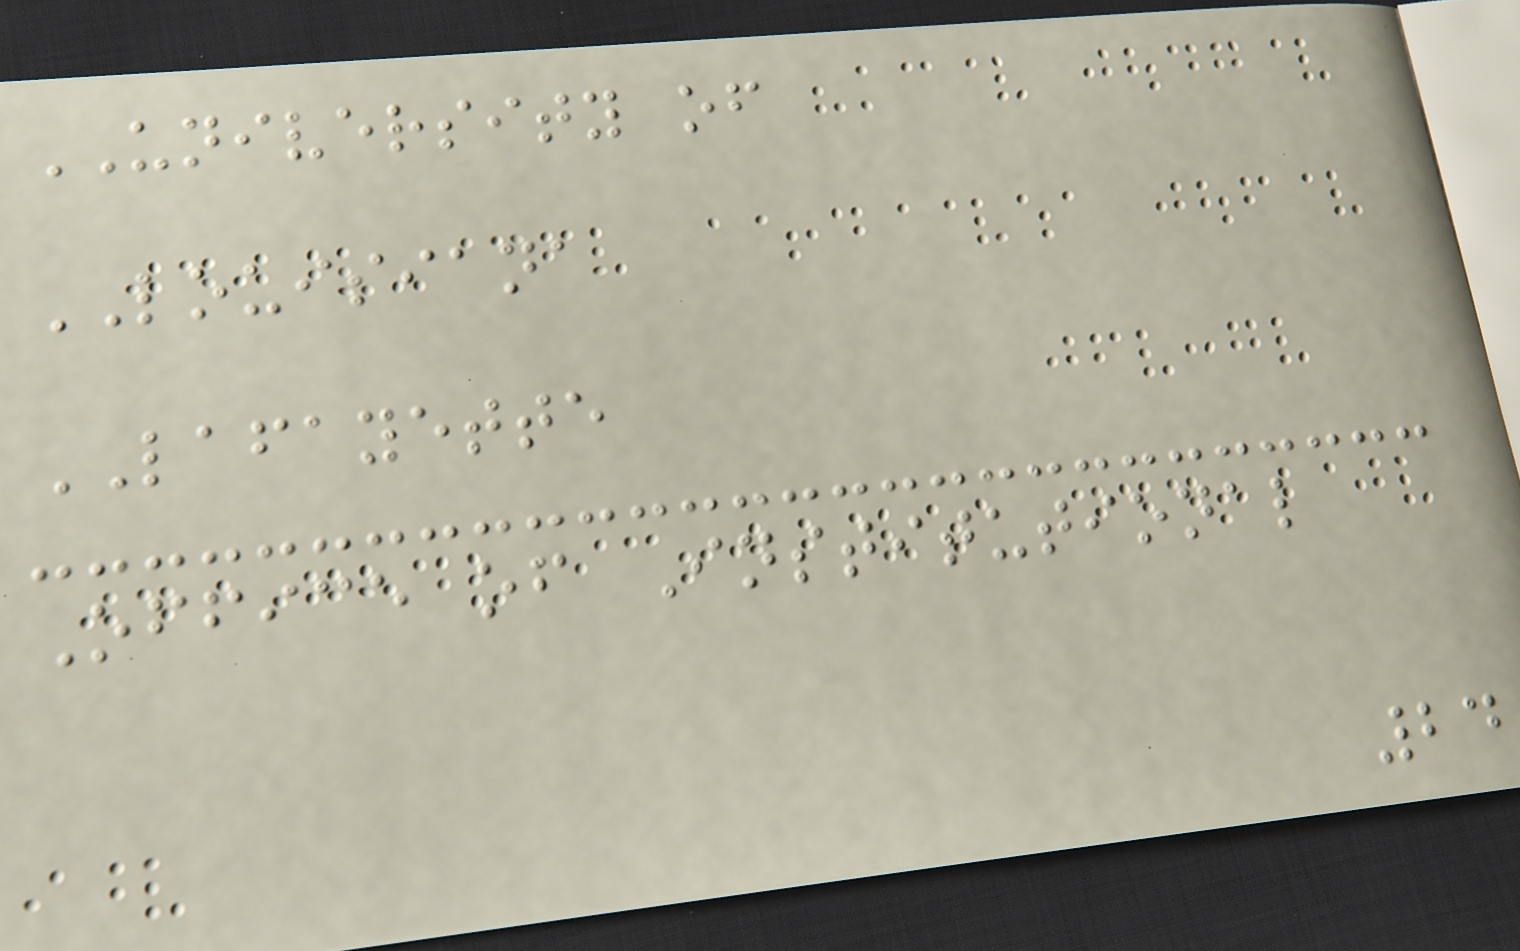UNIVERSITY of
LOUISIANA
LAFAYETTE
Office of Institutional
24
